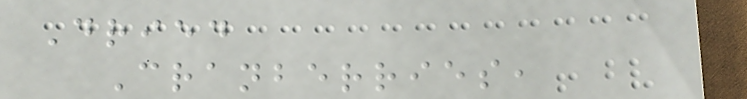Dried
Cranberries,
